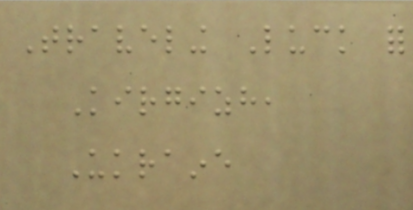Traveling Luck for
Kirgizh,
Ukraine
